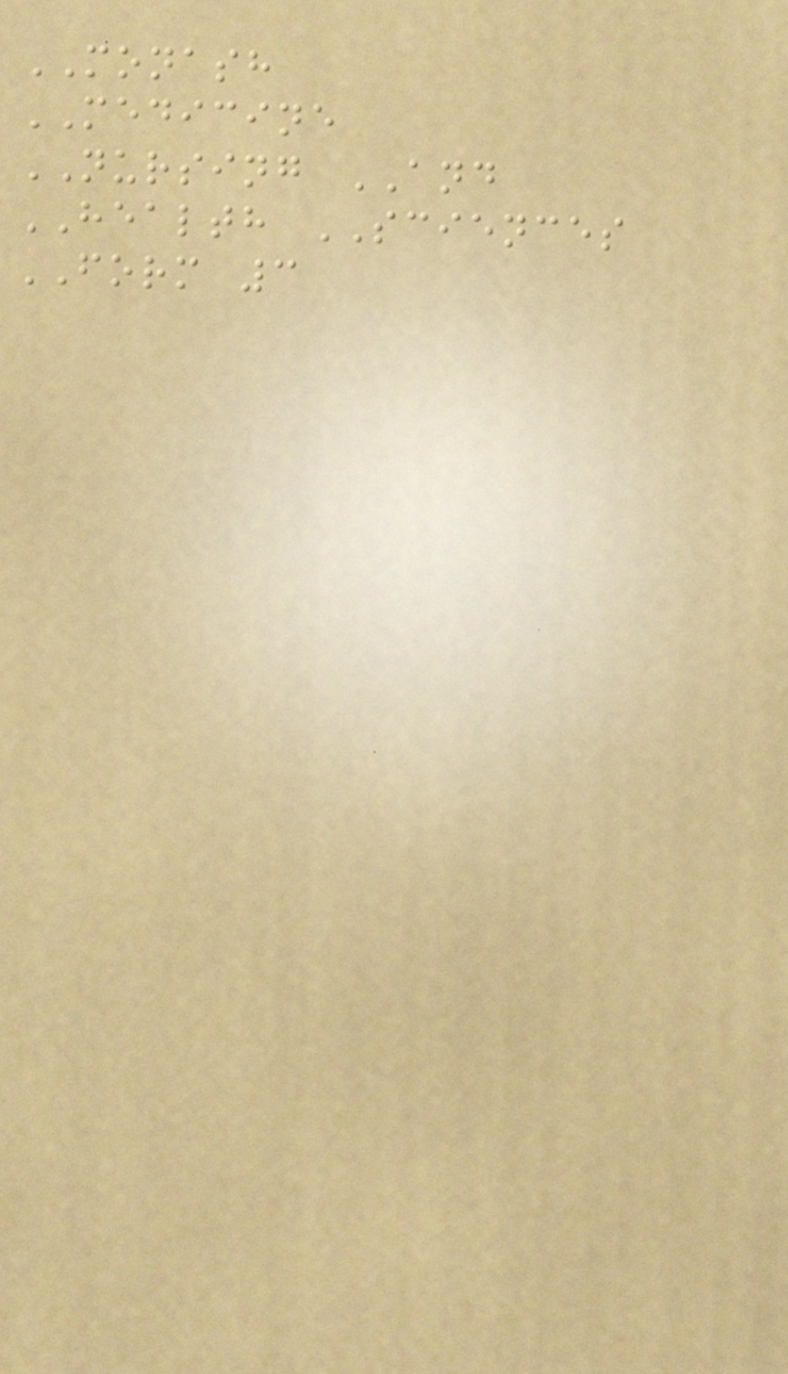MONASH
MEDICINE
NURSING AND
HEALTH SCIENCES
FORM 3
